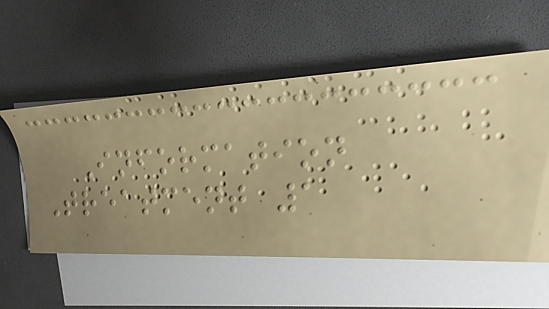Information
Treatment 1
